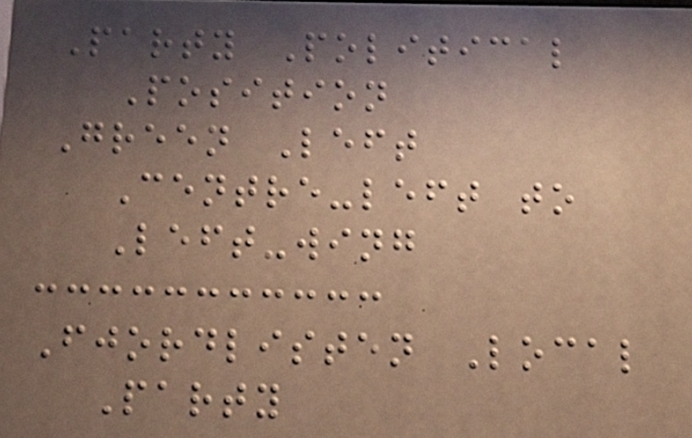Party Political
Position
Green Left
Centre-left to
Left-wing
Fjordlisten Local
Party
